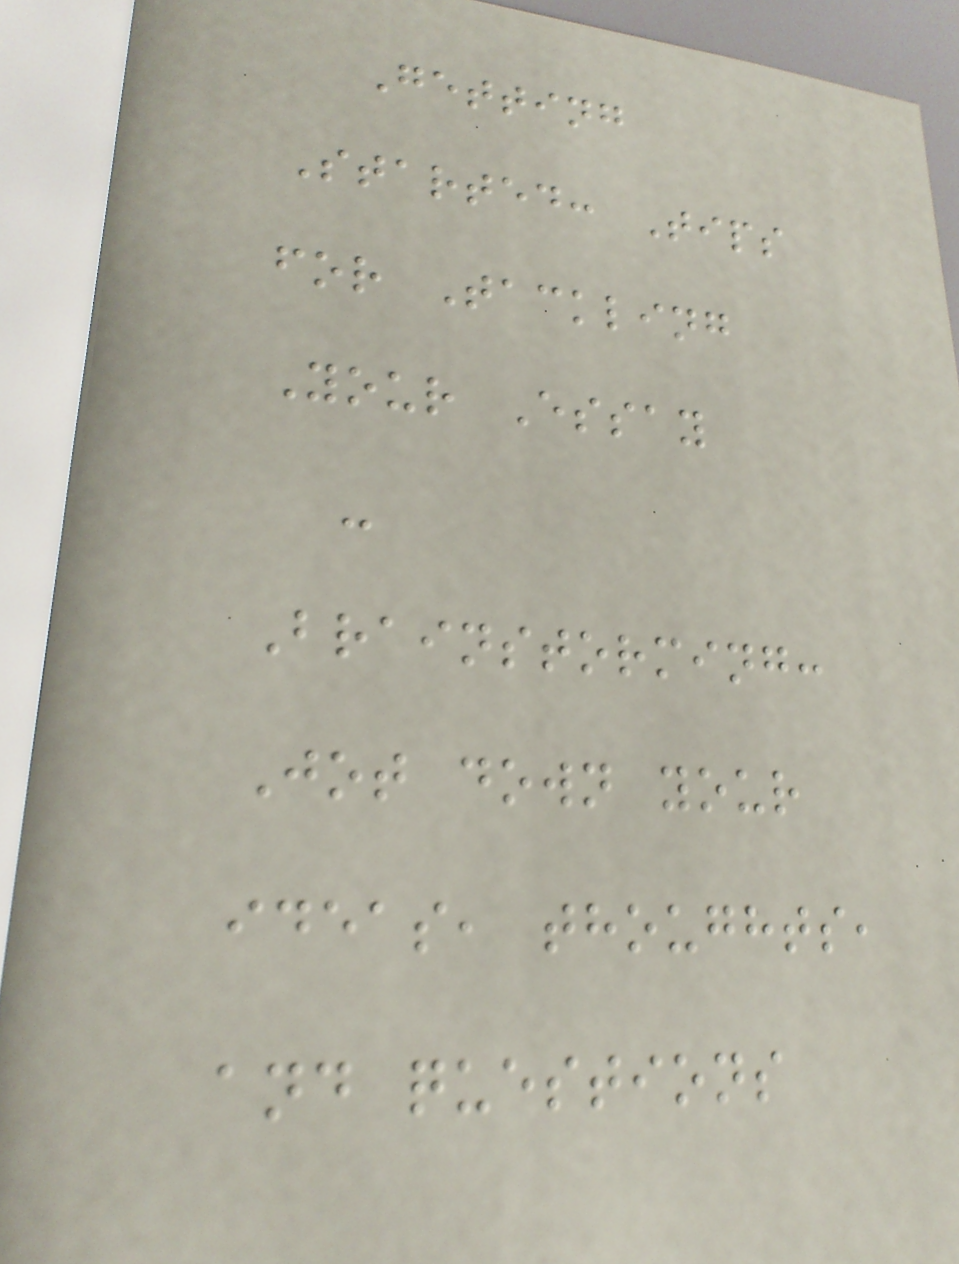Getting
Started: Tips
for Tackling
Your Essay
-
Brainstorming:
Jot down your
ideas, thoughts,
and questions
